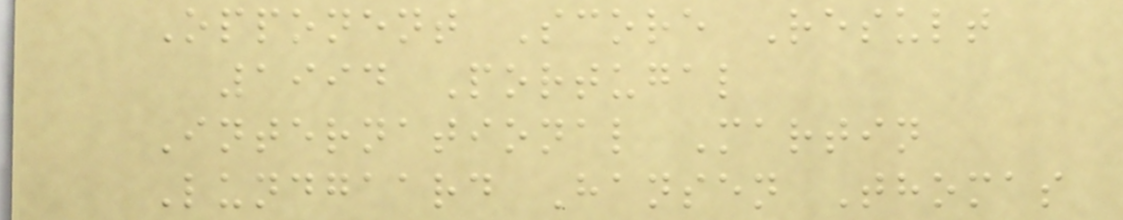Opponent Score Result
1994 Portugal
International Martin
Lundgaard Hansen Thomas
